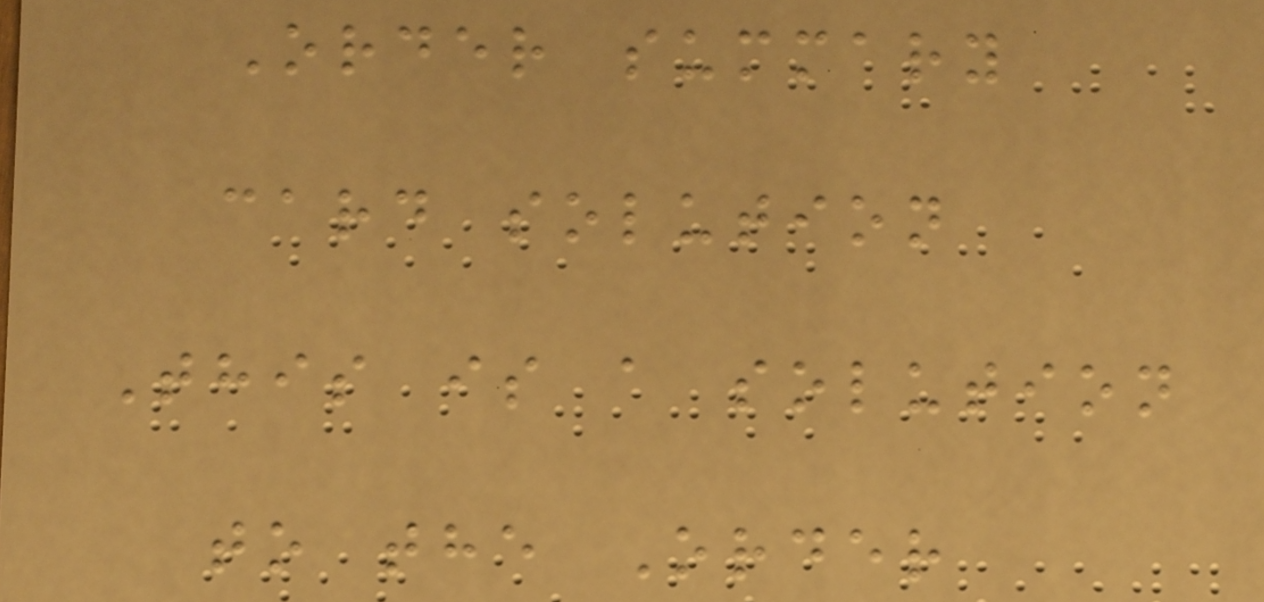Order summary
card solution
This is a solution
to the Order
